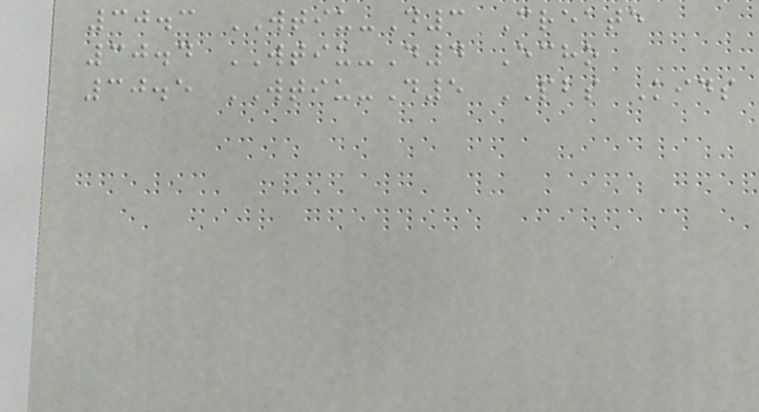30.3 WTIU-D3 Create
30.4 WTIU-D4 Echo
30.5 WTIU-D5 PBS Kids
